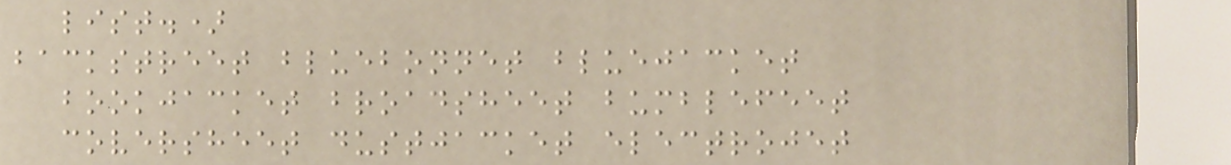list.)
backstreet bluebonnet bluejacket
bookjacket broadsheet bumblefeet
coversheet dustjacket electrojet
